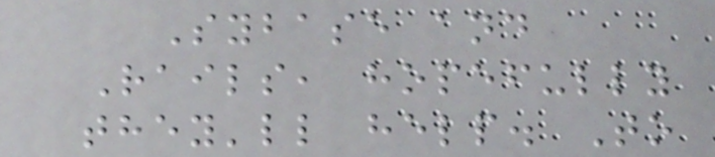Sybase and
Rails, hopefully
they'll help. To
